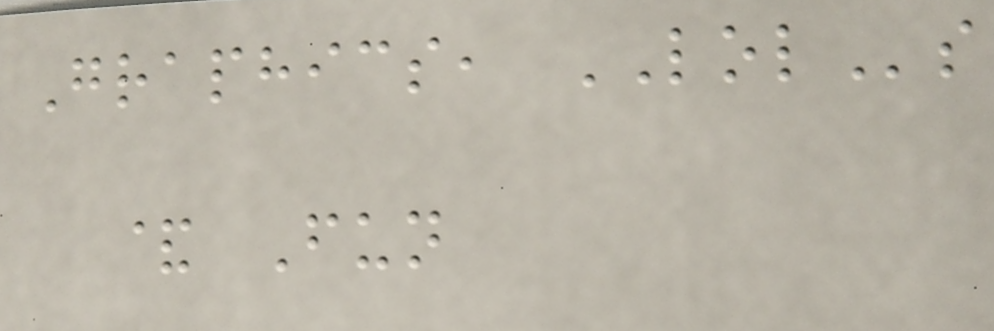Graphics, LOLs
& Fun
